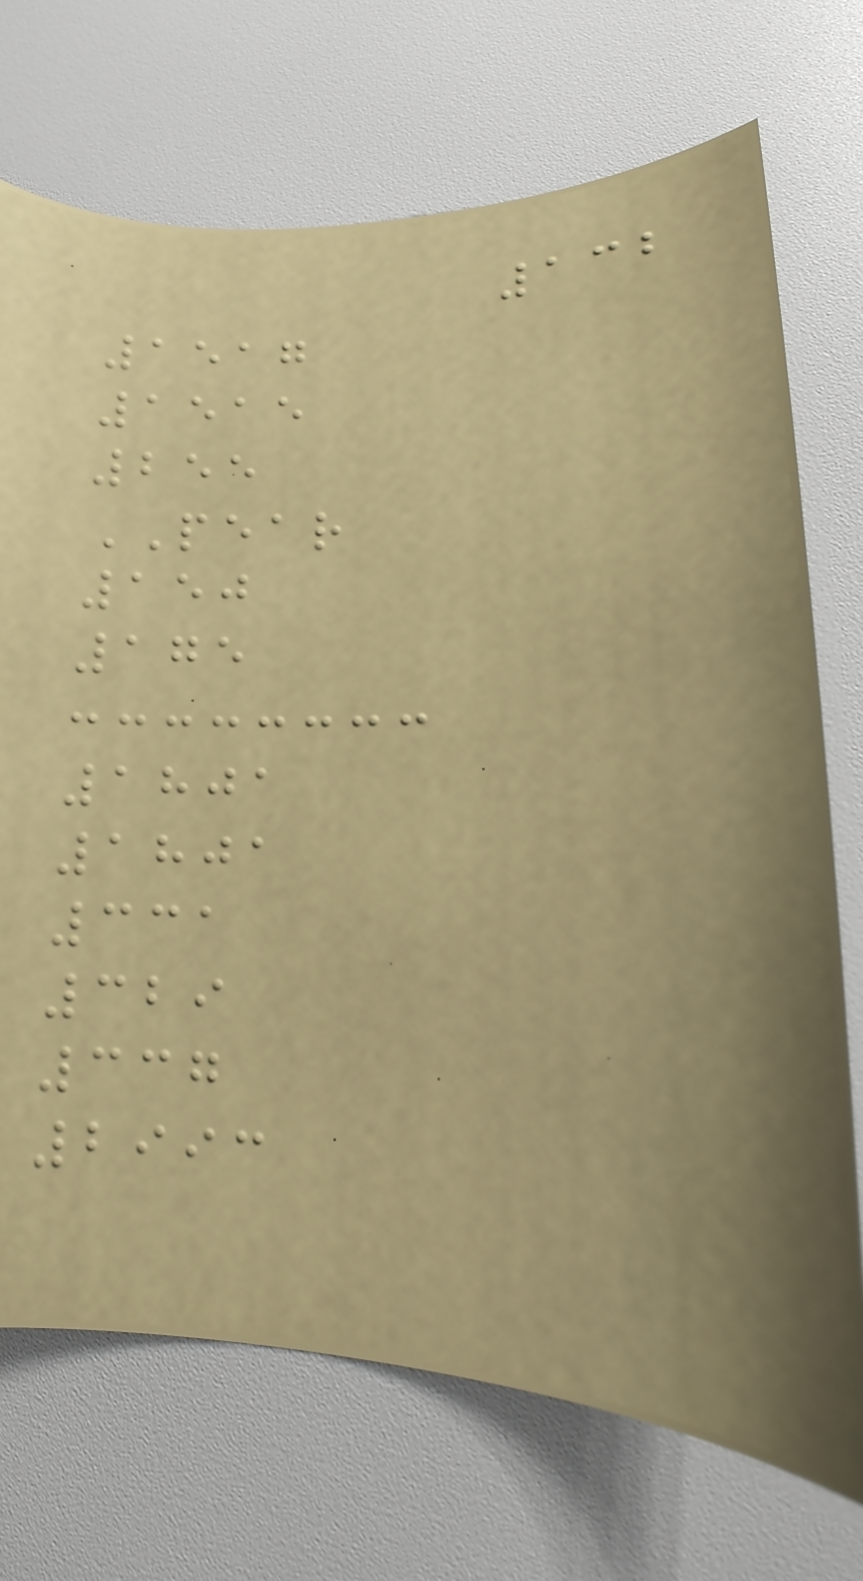132
1517
1515
255
PEAR
150
175
1801
1801
331
329
337
2993
